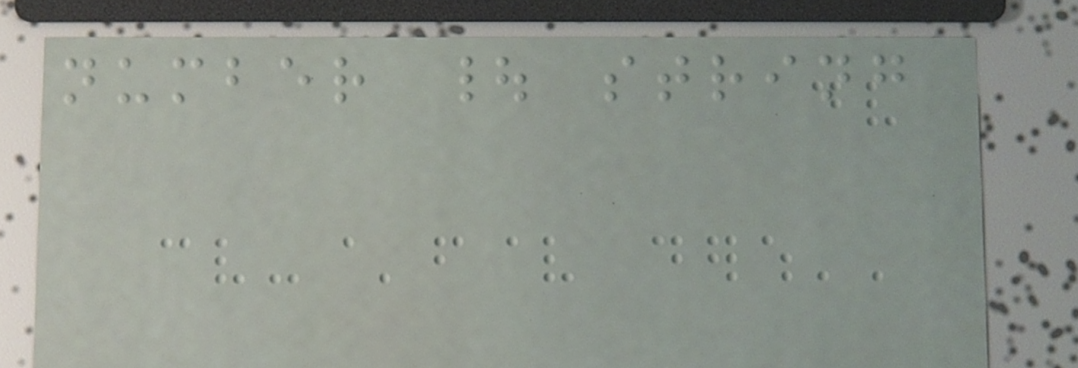number | string
